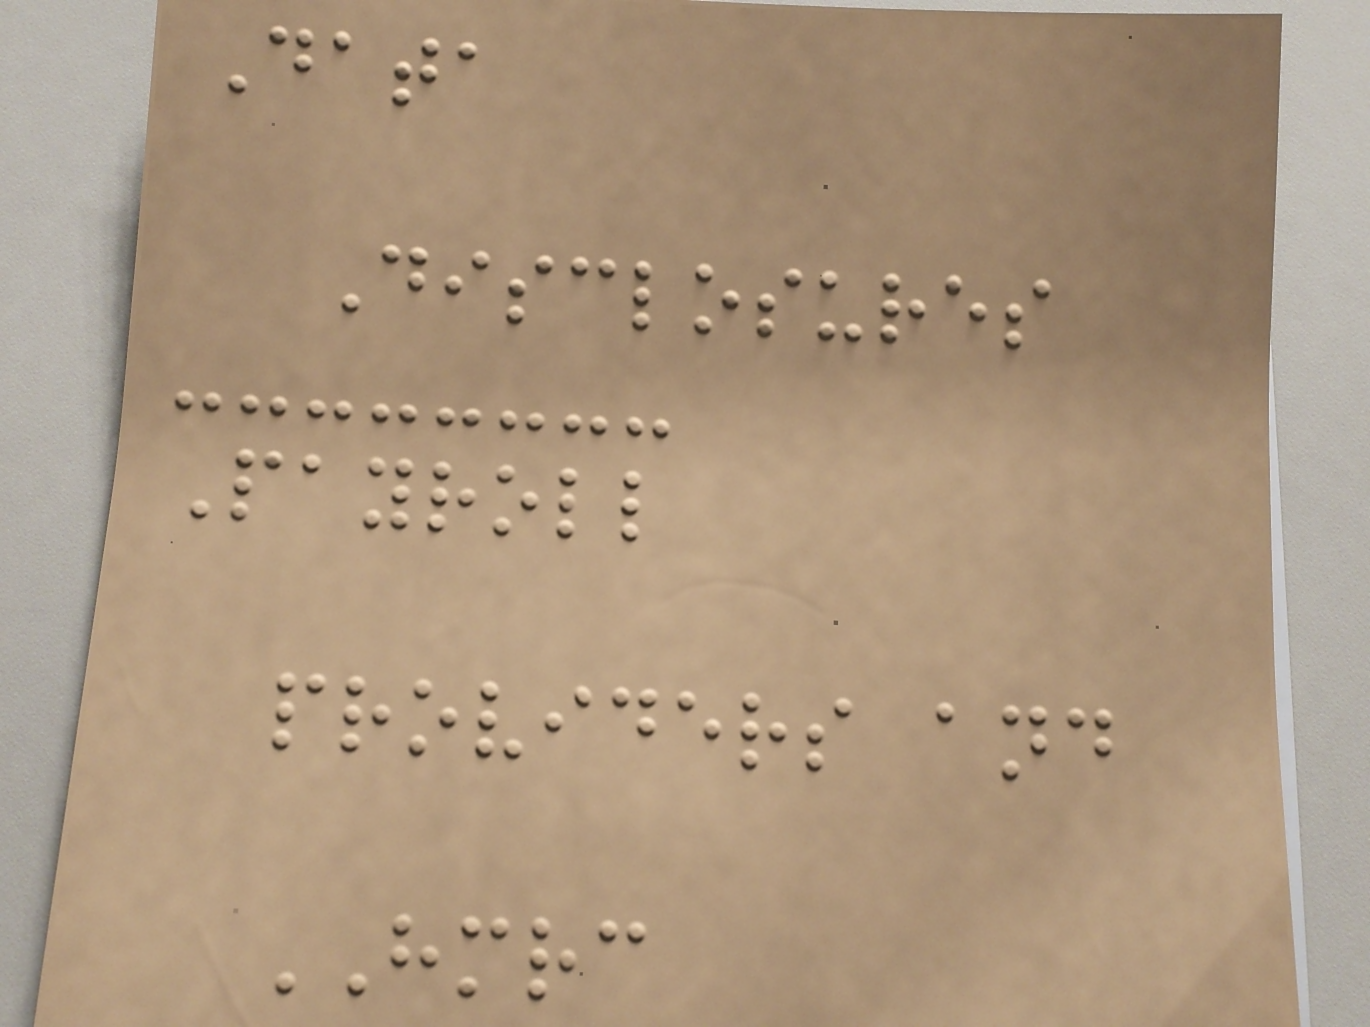Data
Disclosures
Payroll
providers and
HMRC
